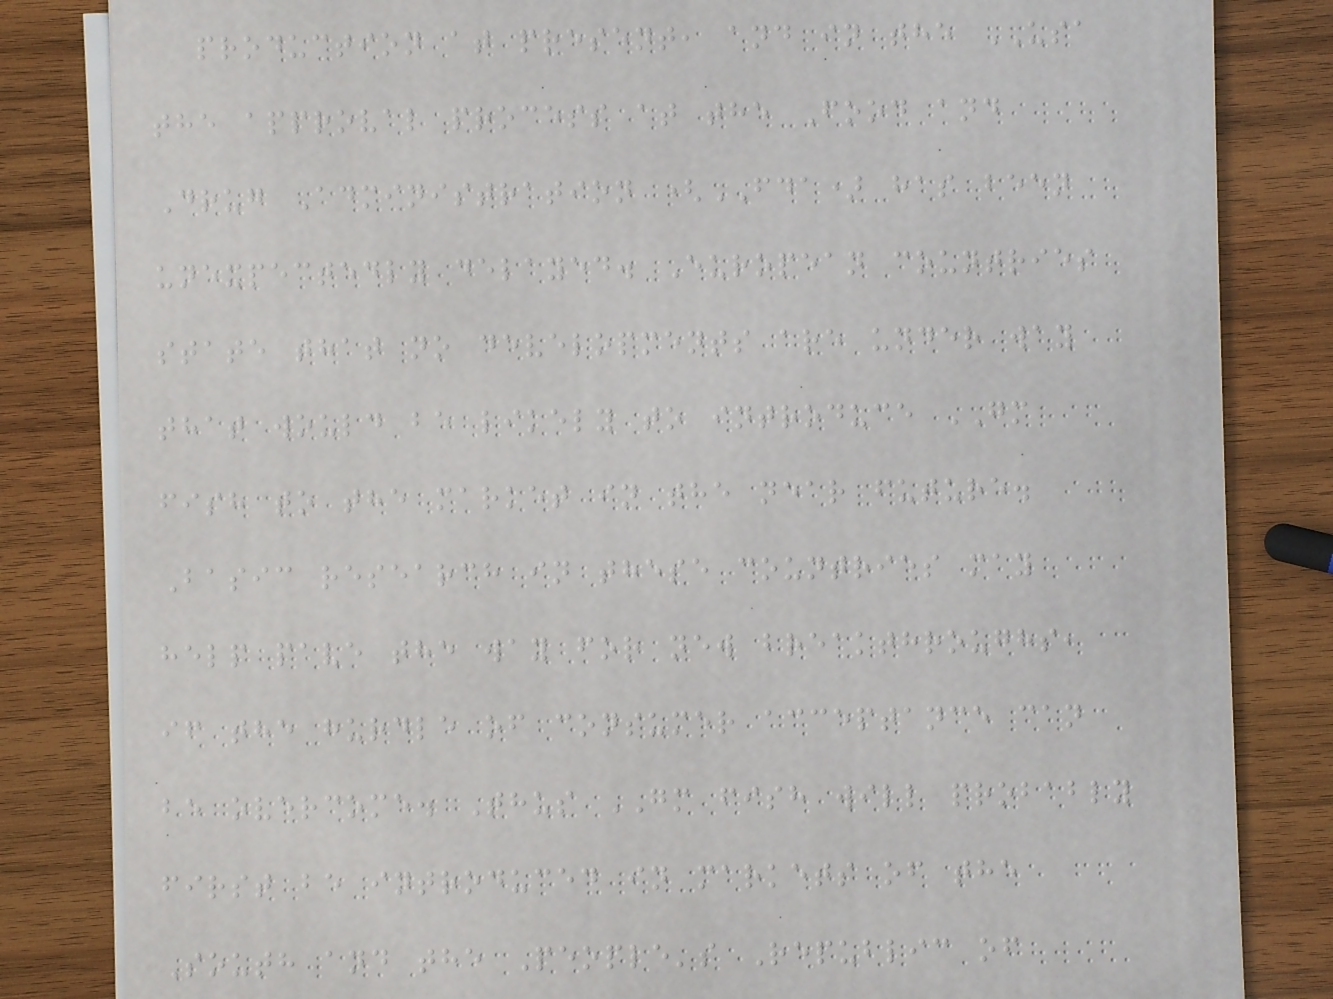production at present, and in the USA
the approval process at the Food and
Drug Administration (FDA) has been
unexpectedly delayed. European countries
state that no developments are under way
that would be likely to introduce GM
fish to the market in the near future.
Basic research in these countries may
help pave the way for new breakthroughs,
if the hurdle of consumer acceptance can
be overcome. Thus GM fish will probably
first be introduced in markets of the
South and the People's Republic of
